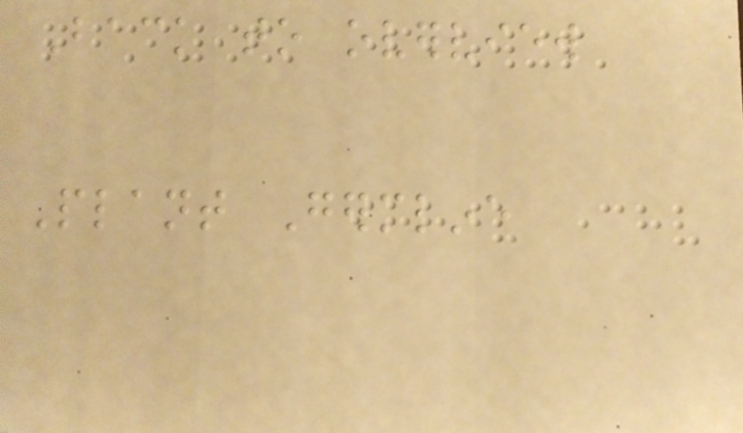Back to overview
Plant Germline
